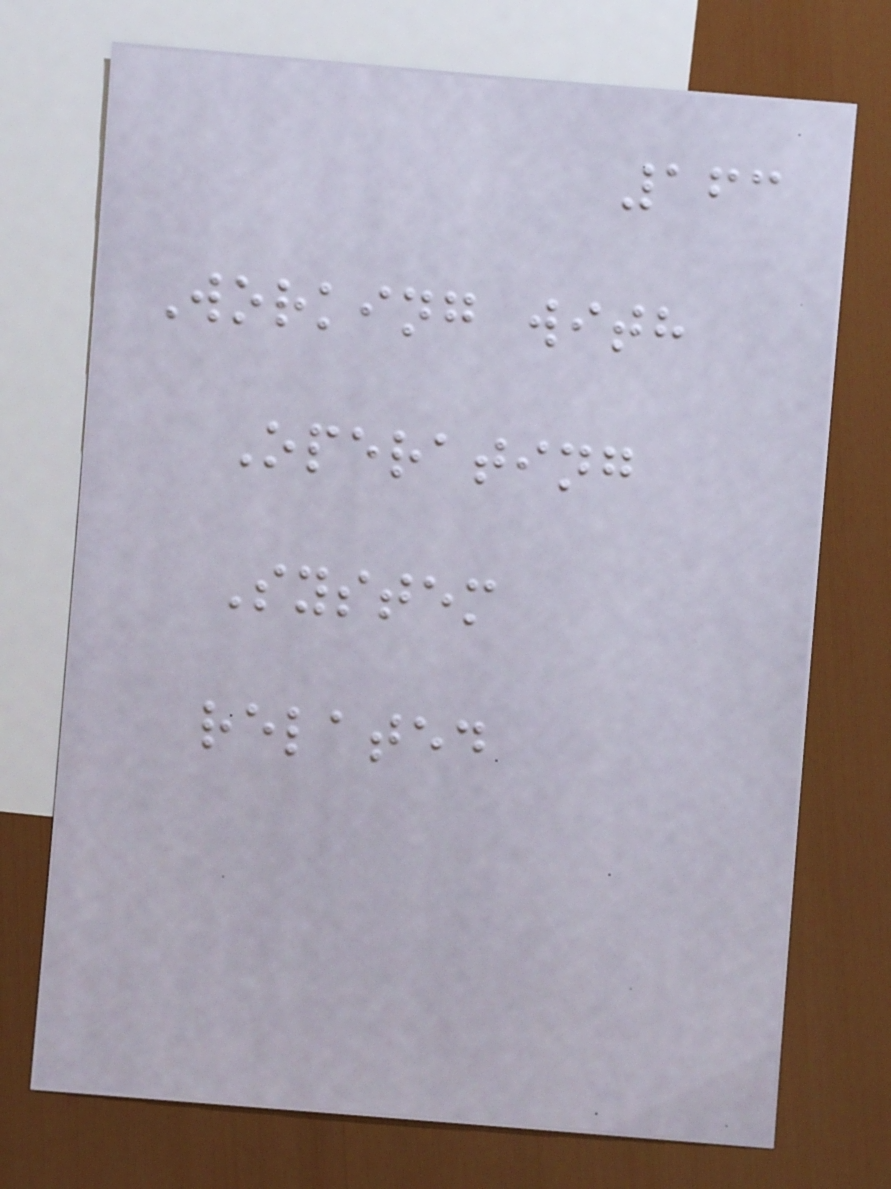163
Working with
Operating
System
related
